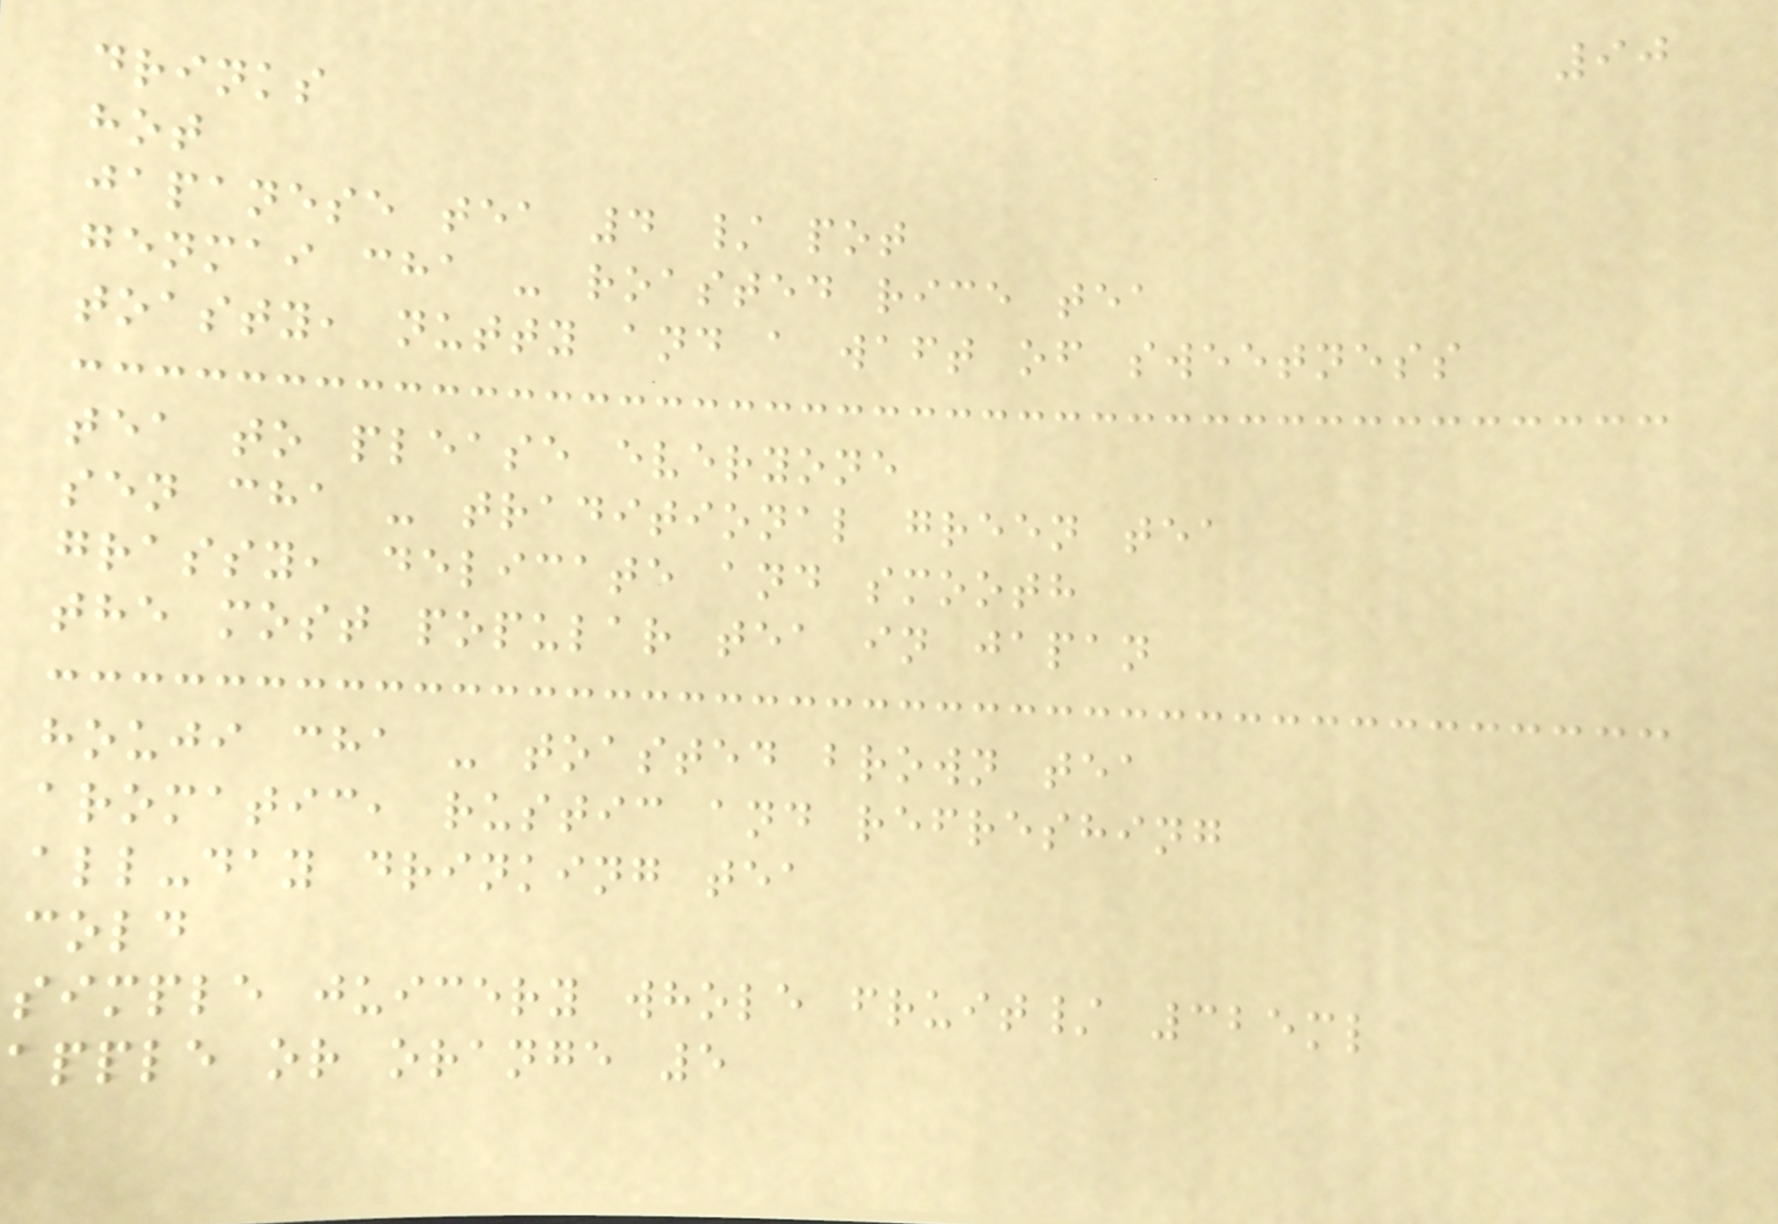90
drinks
hot
japanese tea 4 / pot
genmai cha - roasted rice tea
toasty, nutty and a waft of sweetness
tea to please everyone
sen cha - traditional green tea
grassy, delicate and smooth
the most popular tea in japan
houji cha - toasted brown tea
aromatic, rustic and refreshing
all-day drinking tea
cold
simple juicery whole fruit/ 325ml
apple or orange 5
